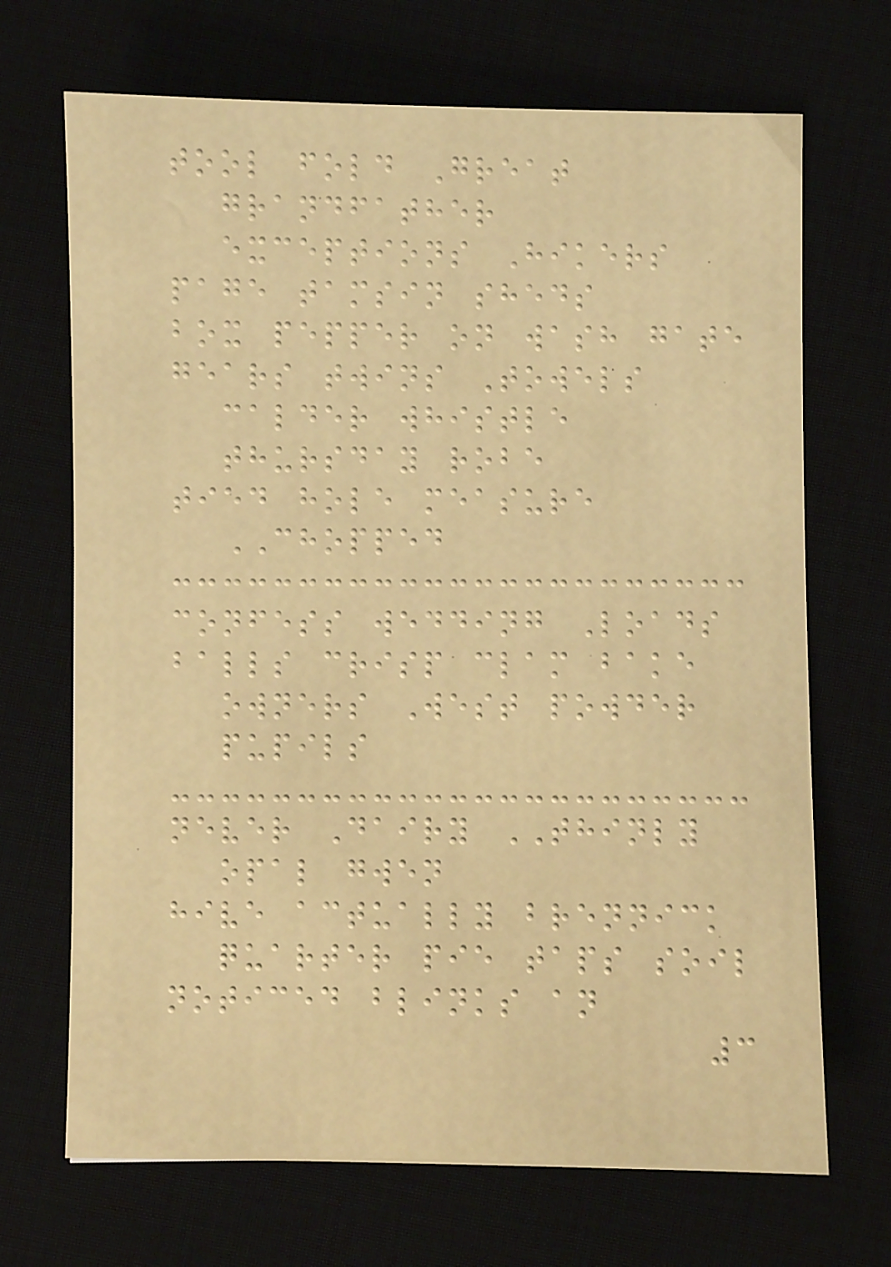tool fold Great
grandfather
exceptions Hikers
page tamsin sheds
box pepper on wash gate
gears twins Towels
calder whistle
thursday robe
tied hole measure
CHOPPED
confess wedding Loads
balls crisp clam bake
owners West powder
pupils
never Dairy THINLY
opal gwen
hive actually brennick
quarter pie taps soil
noticed blinks an
3
